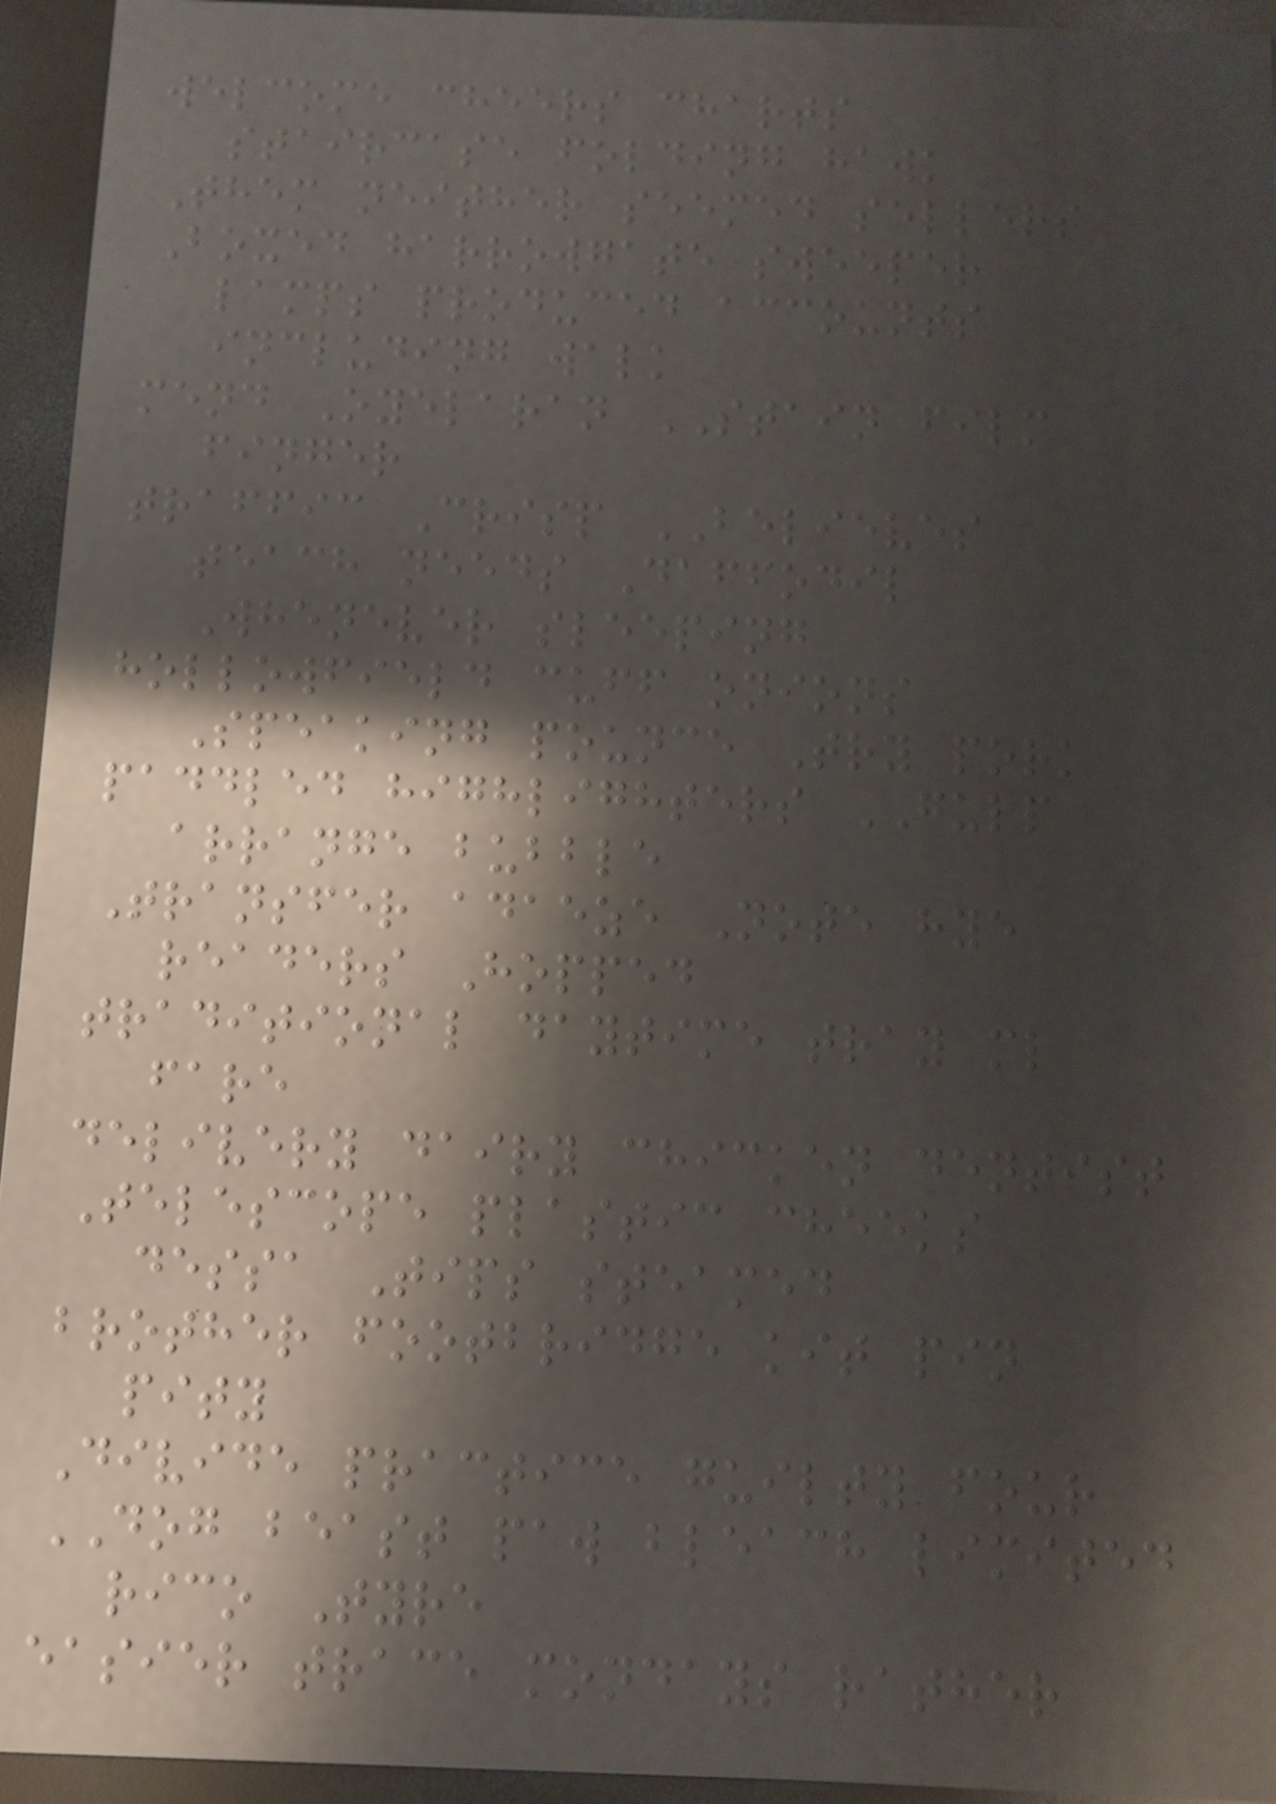welcome cheers charts
staircase folding hawk
Them neither seemed sellers
Boxed harrowgate sweeper
lamps produced accounts
including walk
mend Oyelaran STAIN film
finger
traffic Crisp BELIEVES
teach needs Daffodil
Whenever sleeping
hollowfield cuff onions
Speaking pounce Try pork
paddled highlighters GULP
arrange bubble
Transfer adaeze Note hye
readers Hopped
traditional daytime tray ml
fare
delivery dairy chicken dentist
Telescope plastic cheeks
dessa Tips steamed
brother footbridge kit pin
pity
Divide practice guilty four
DOG beast paw bleach limited
rico Tyre
easier trace mondays rather
